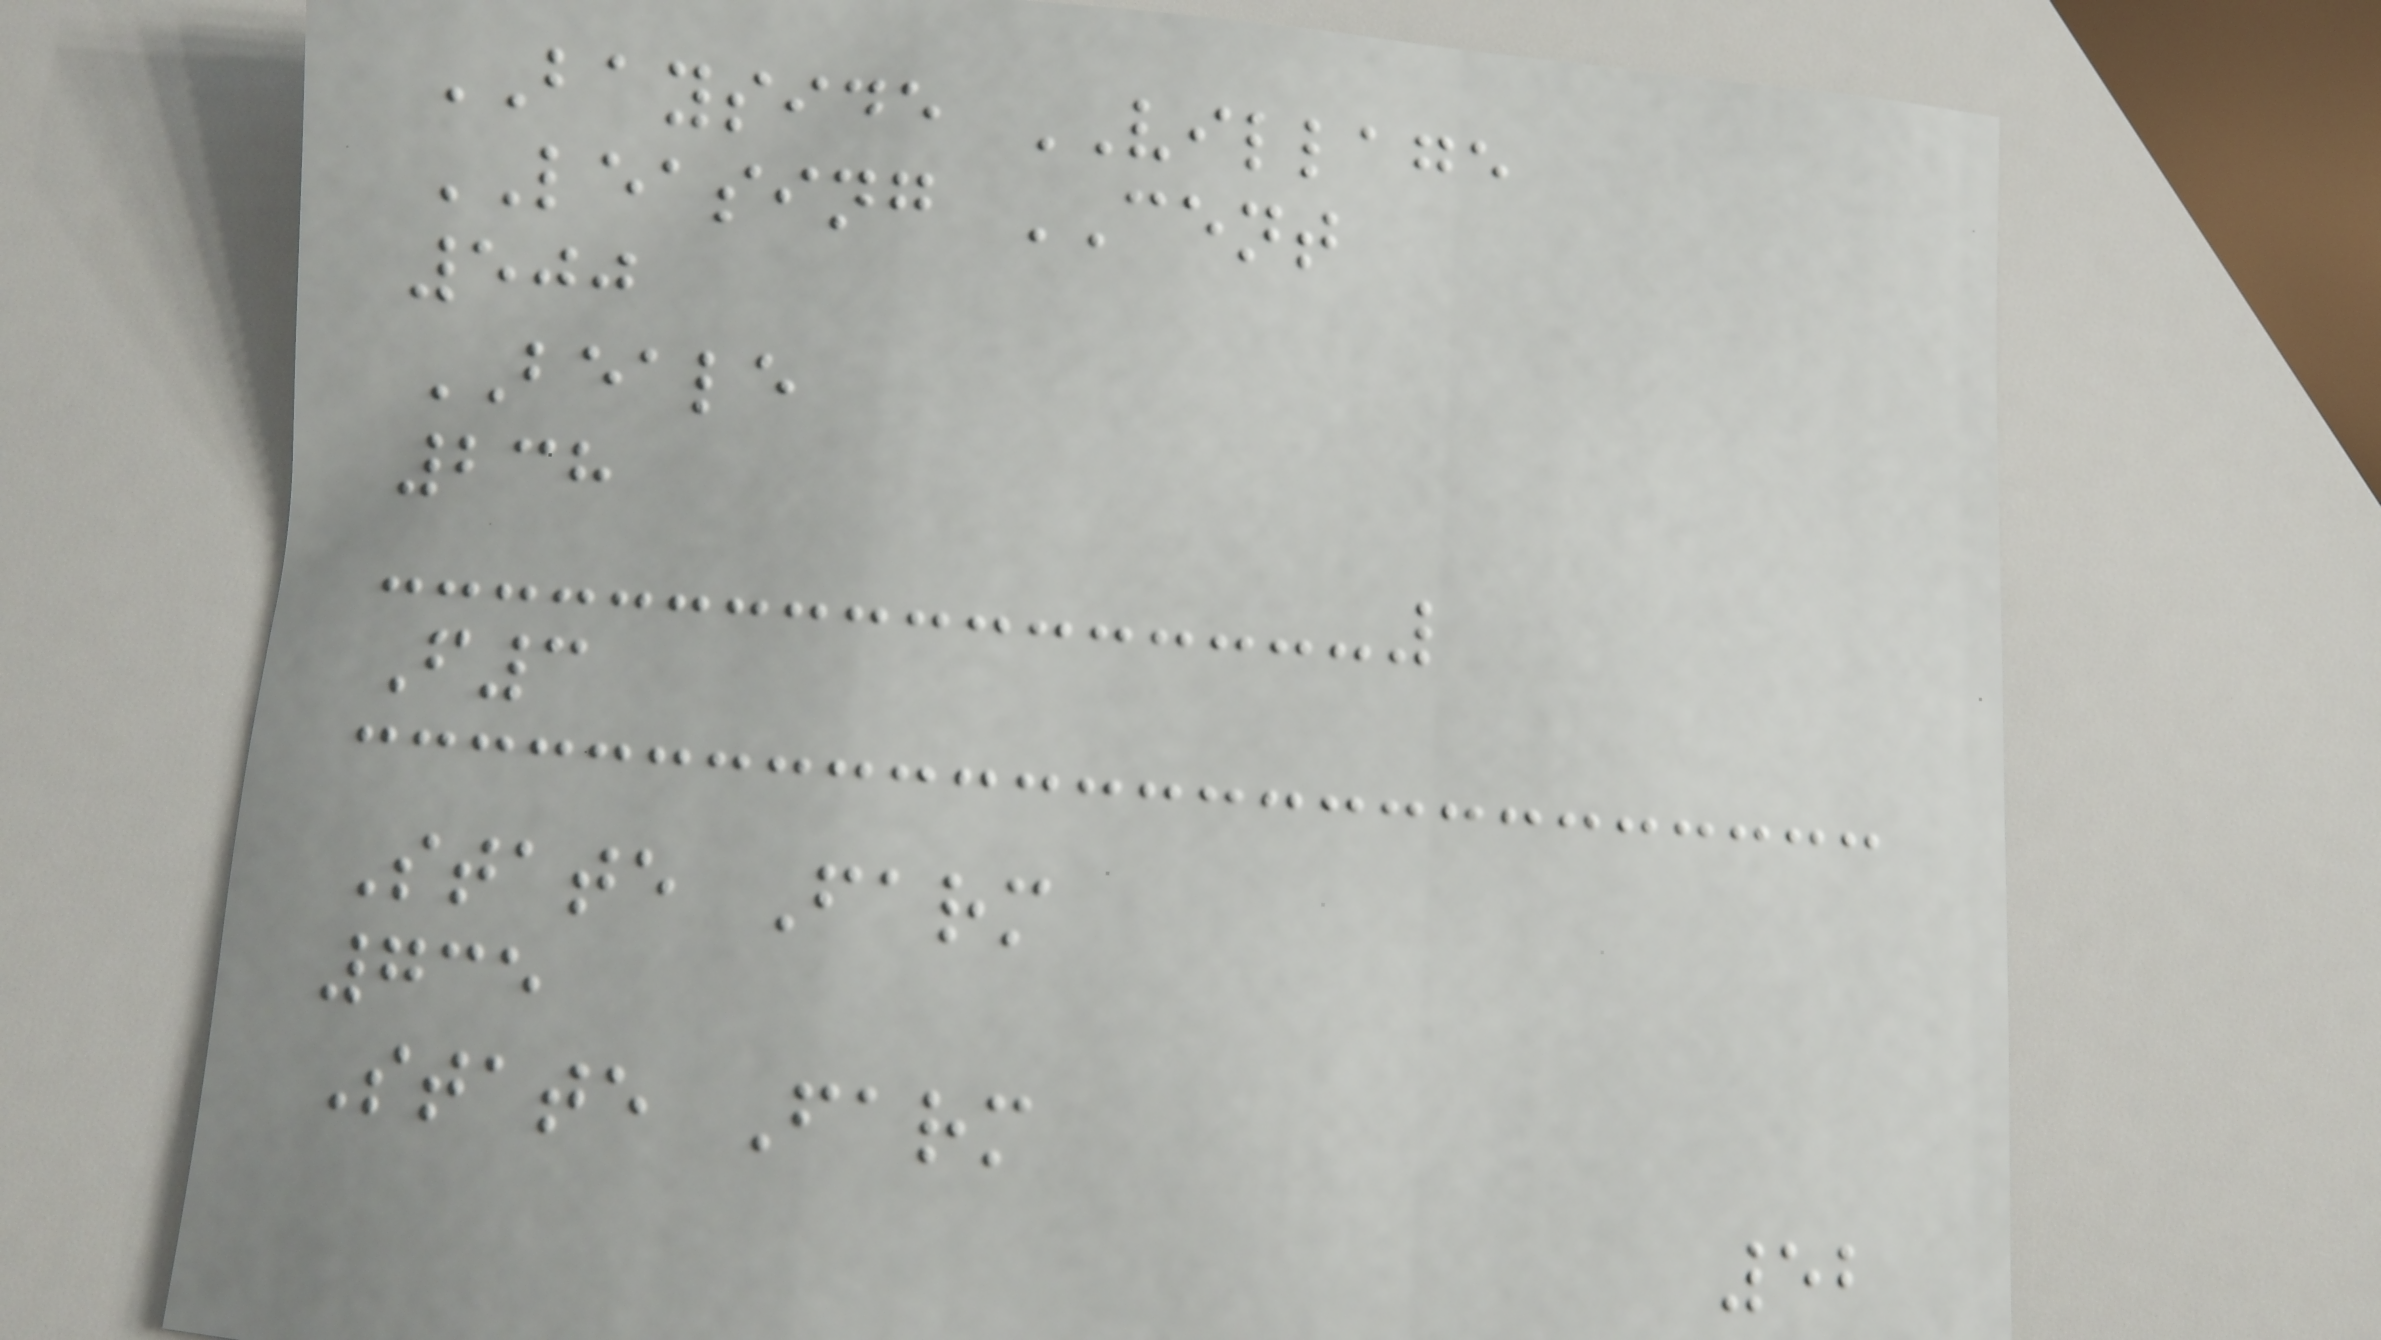BAYSIDE VILLAGE
LEASING CENT
500
BEALE
238
F3
State Farm
735
State Farm
52
